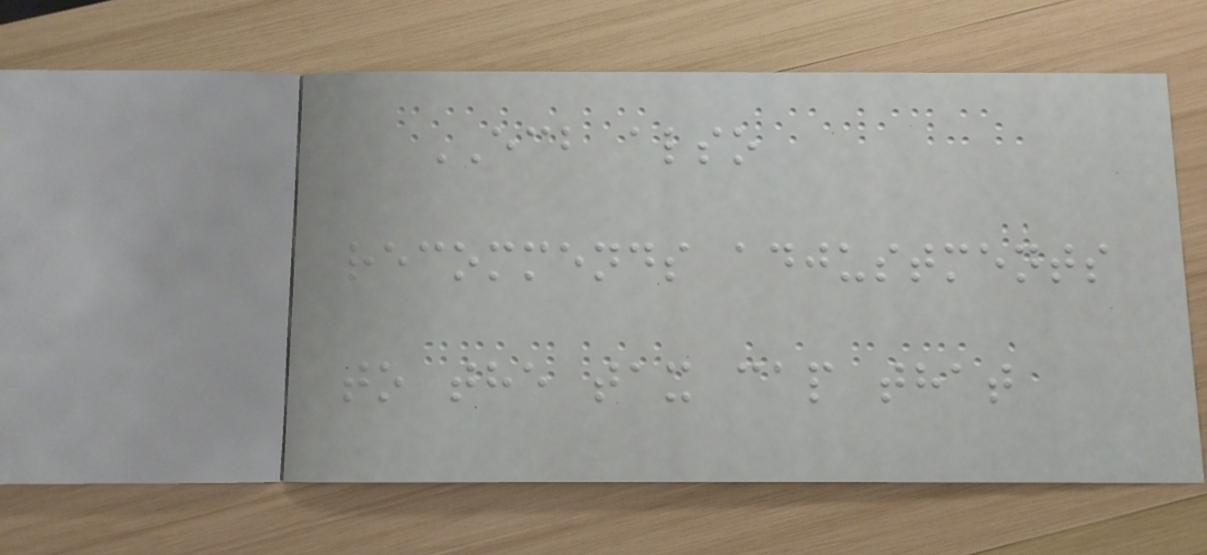ECB also
recommends adjustments
to the tax cap that
